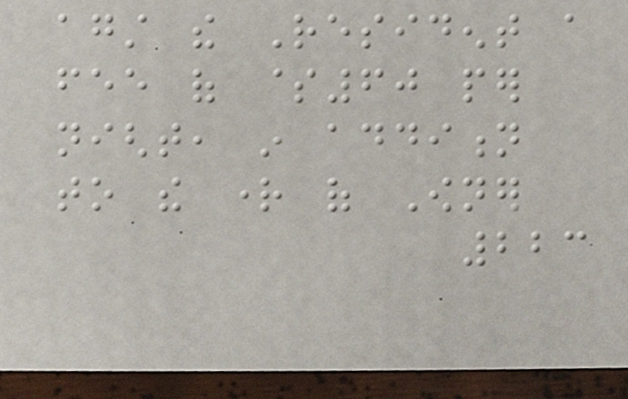against the Resident a
fee of $60 per
night, in addition
to the right of Owner
223
